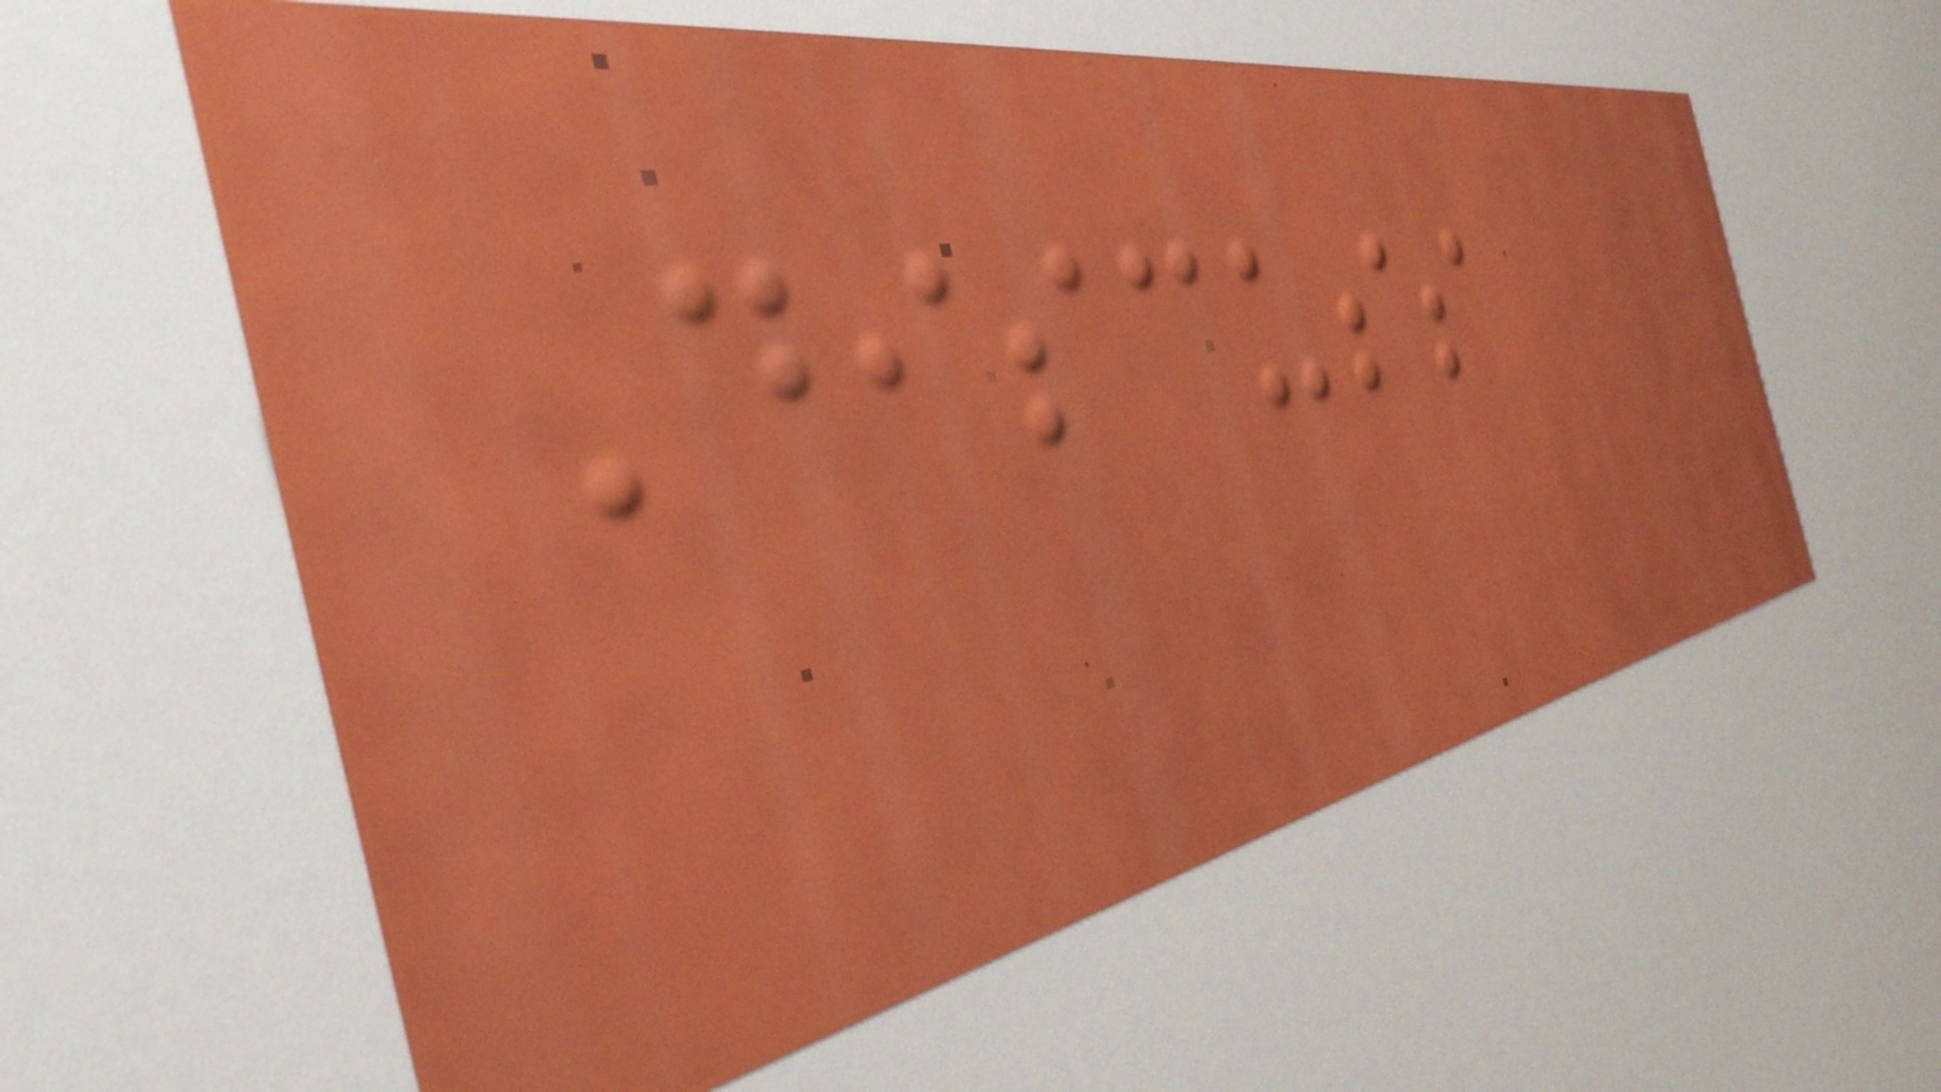Discuss
